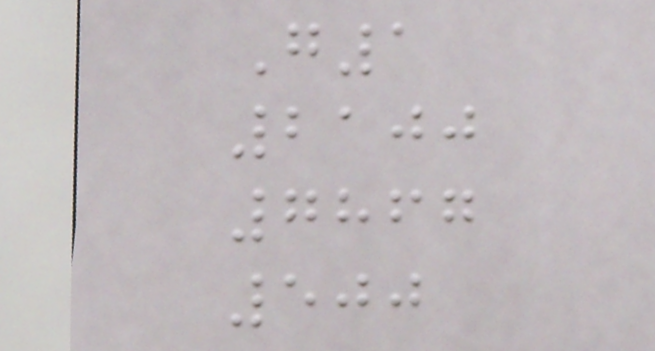G1
2100
7867
500
